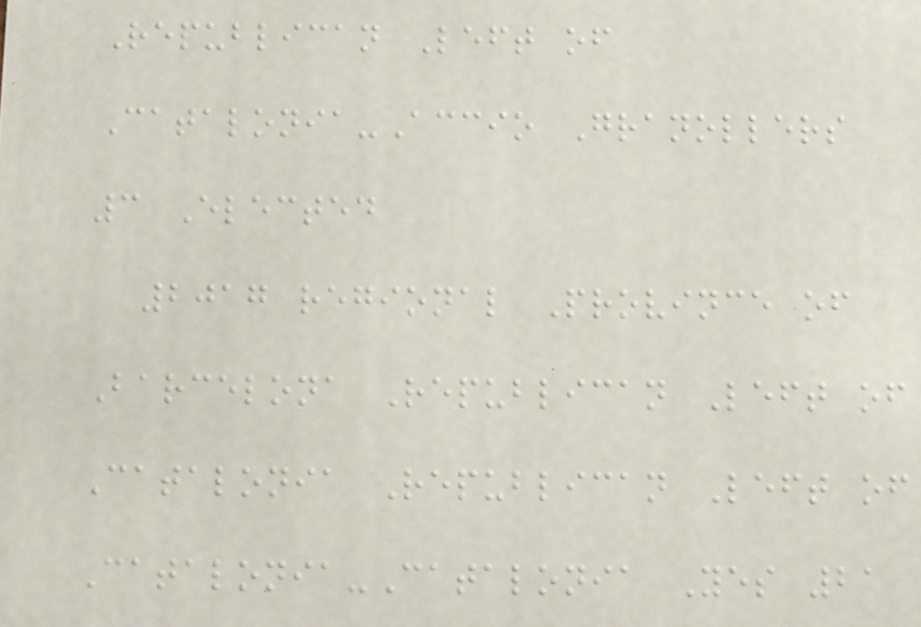Republican Left of
Catalonia-Accio Granollers
3 Elected
2017 regional Province of
Barcelona Republican Left of
Catalonia Republican Left of
Catalonia-Catalonia Yes 21
